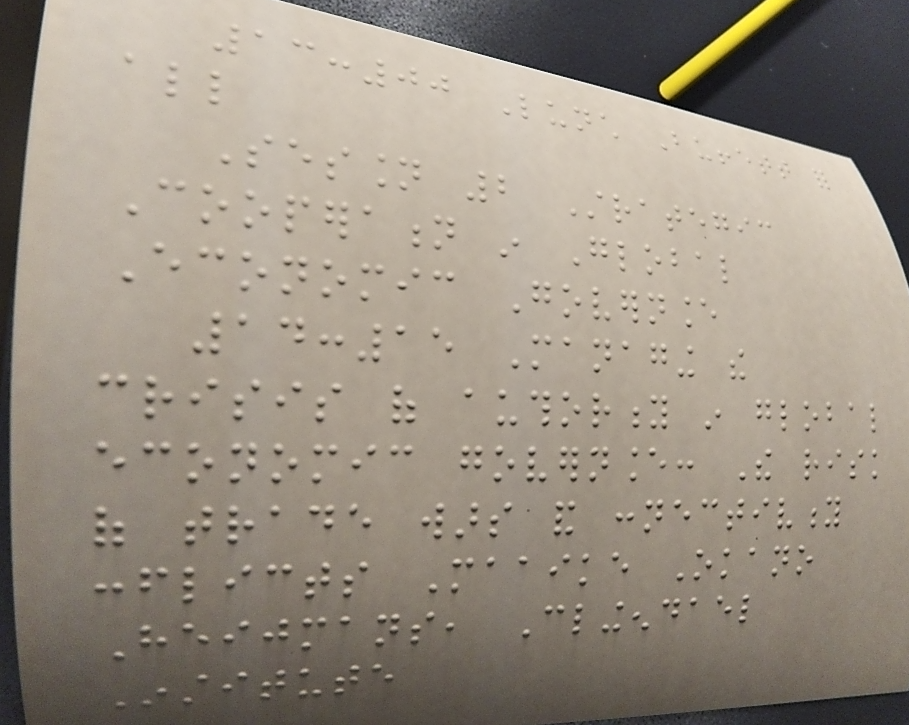13:00 Lunch Buffett for
all
Session 2 Strategic
Cooperation in Global
Economic Governance
14:15 Managing the
crisis of authority in global
economic governance: The risk
of trade wars and connectivity
conflicts Maaike Okano
Heijmans, Clingendael
Institute
